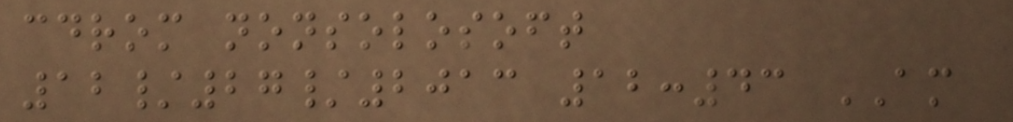cdrom nonsolosoft
12/27/2013 12:43 AM
